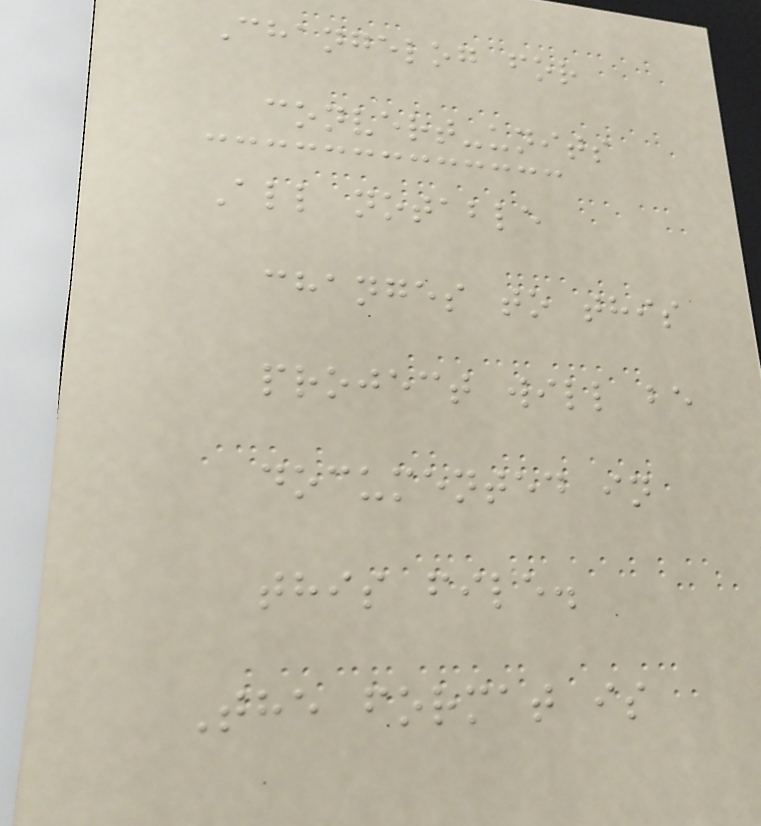Changelog for
convert-units
All notable
changes to this
project will be
documented in
this file.
The format is
